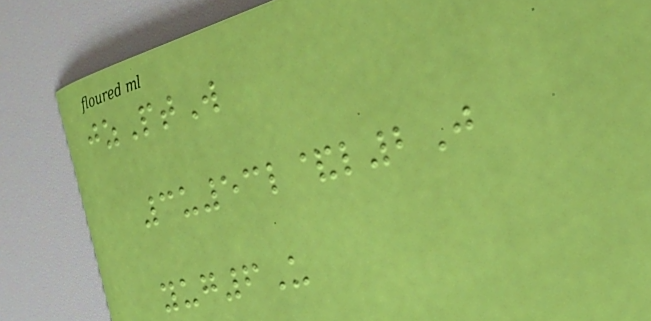jzPtW
3u53l&l2J
yug6U
